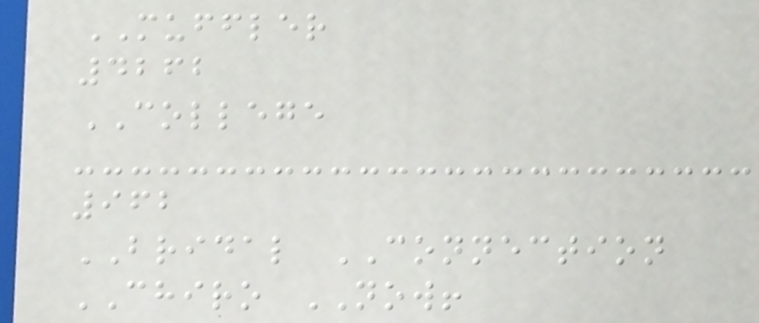MUFFLER
4262
COLLEGE
962
BRIDAL CONNECTION
CHIRO NOW!
